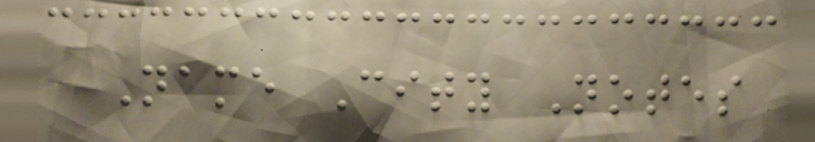Name City Notes
